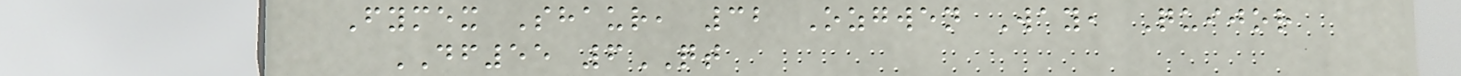Fymex Shaur, 32 Ozgwen Way, Quijor
DF55 6QT
